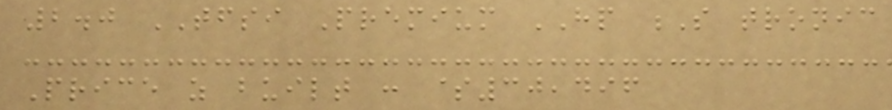2.0 TFSI Premium HP S tronic
Price as built : $30,496
